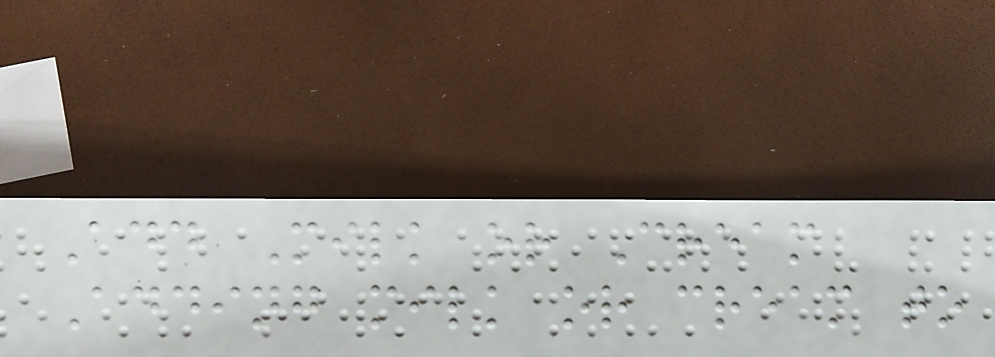Add Milk or Cream
Adding milk or cream to
